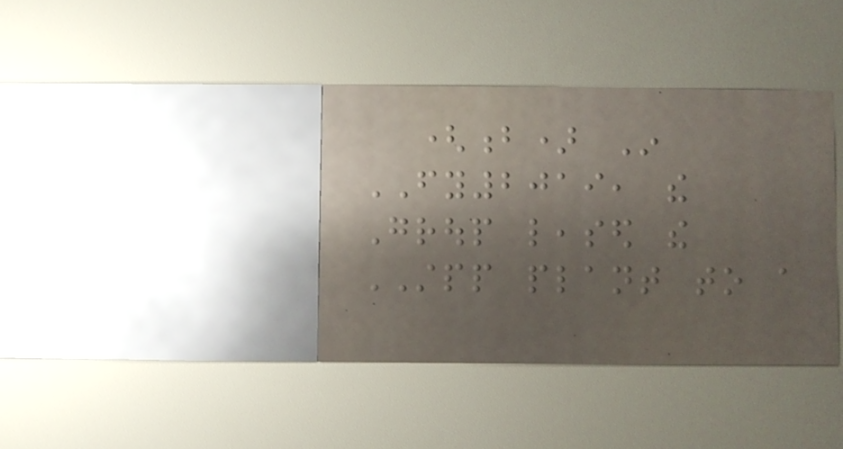(b) In
FY2019, the
Group leased the
STPP plant to a
